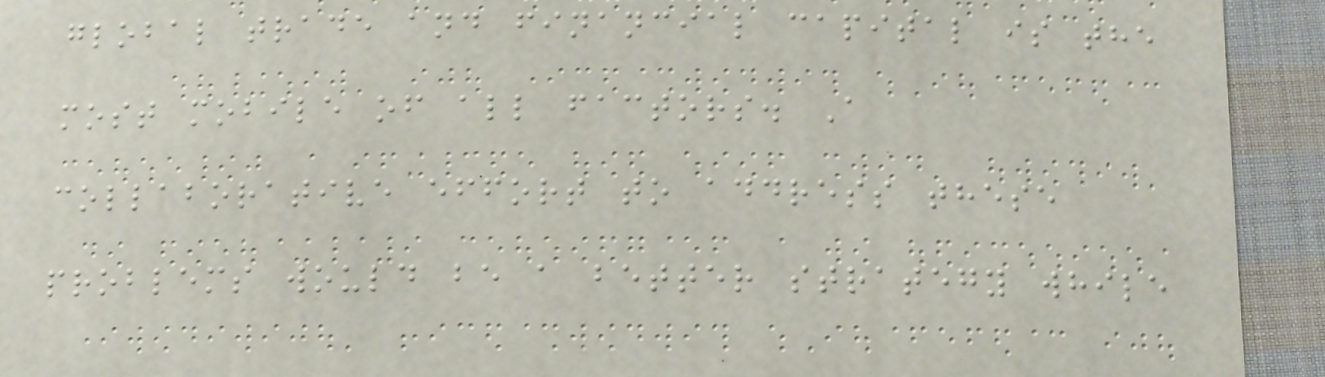global trade and financial capital is the
most mobile of all factors. A
collaborative effort to address these
problems would be a better strategy while
